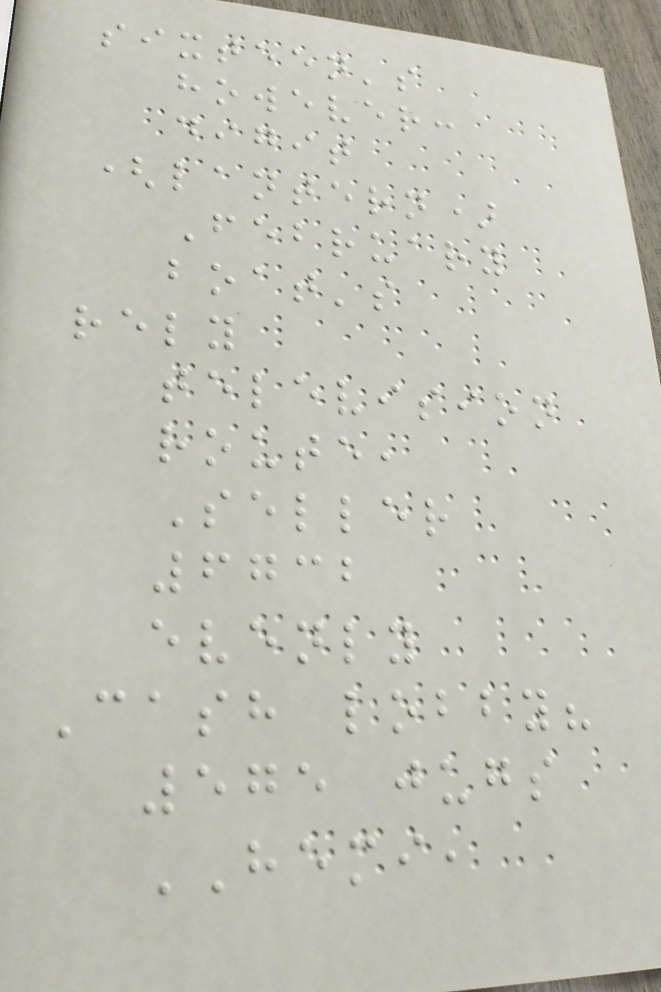sixteen's
however:
digit
(lantern)
February
boat's
rely
television
route,
Seller
6732
evenly
Cash lobby?
575 jugs
HEMI,
